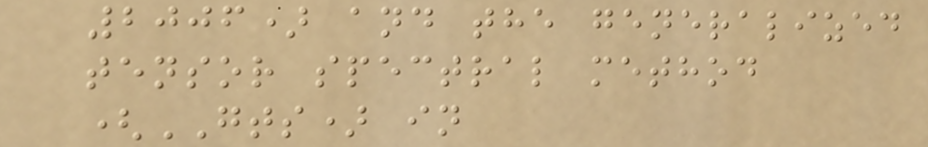2006) and the generalized
tensor spectral method
(GTS) in
